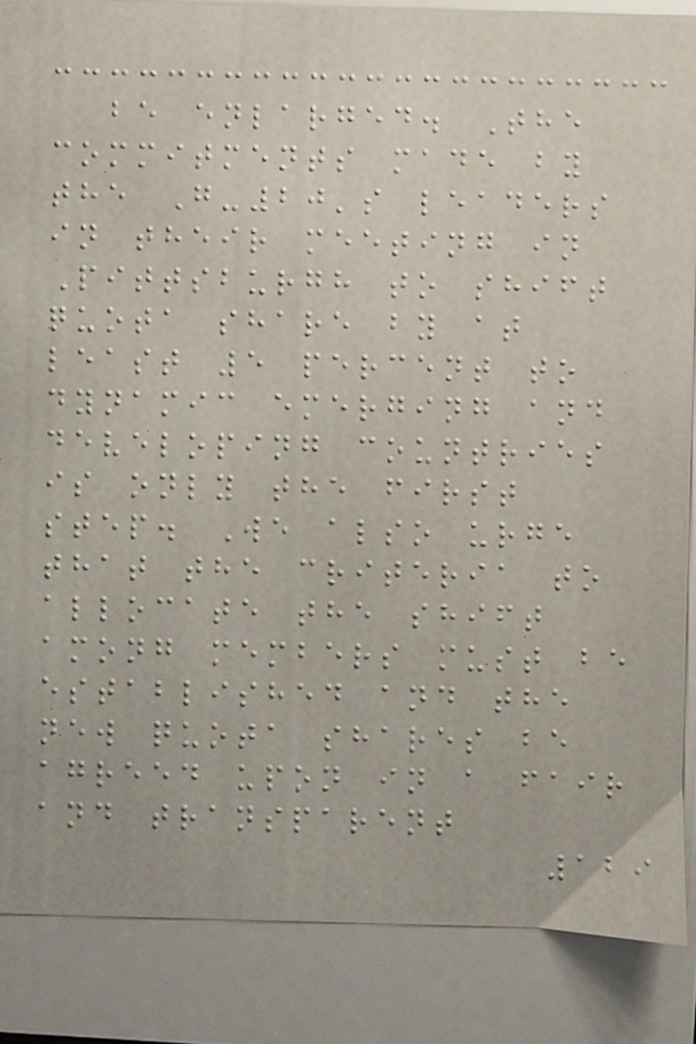be enlarged. The
commitments made by
the G-20's leaders
in their meeting in
Pittsburgh to shift
quota share by at
least 5 percent to
dynamic emerging and
developing countries
is only the first
step. We also urge
that the criteria to
allocate the shift
among members must be
established and the
new quota shares be
agreed upon in a fair
and transparent
129
